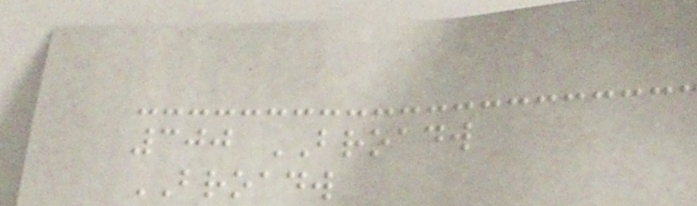300 BROADW
BROADW
